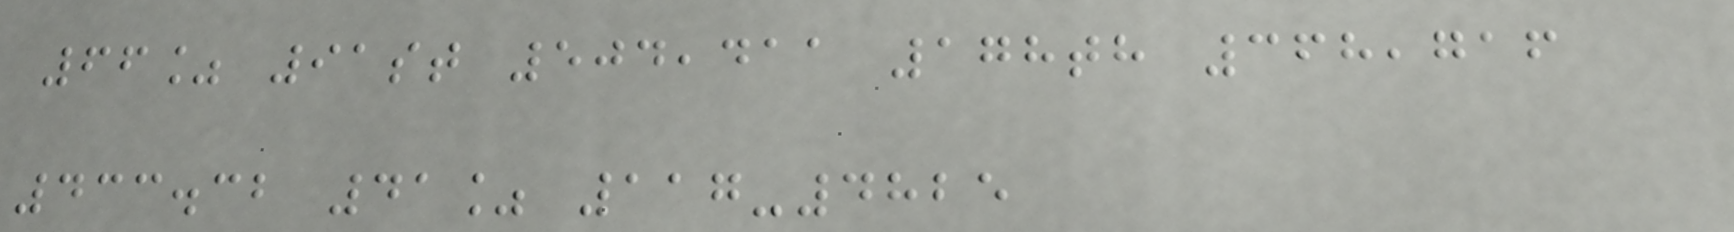66% 91st 504,411 178th 368,716
433.32 41% 117-4825
